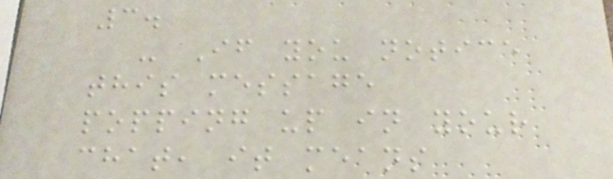3.
- If you notice
this message
popping up in your
chat, it means
